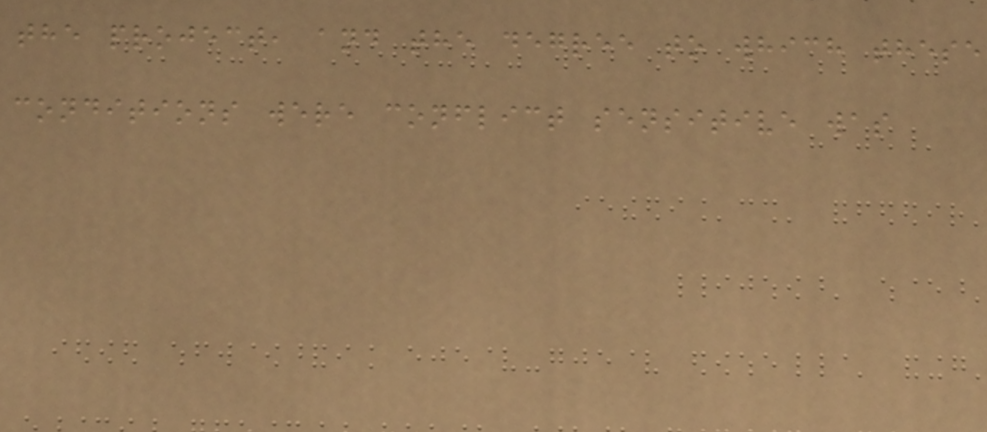the project, and the degree to which these
conditions were conflict sensitive was
